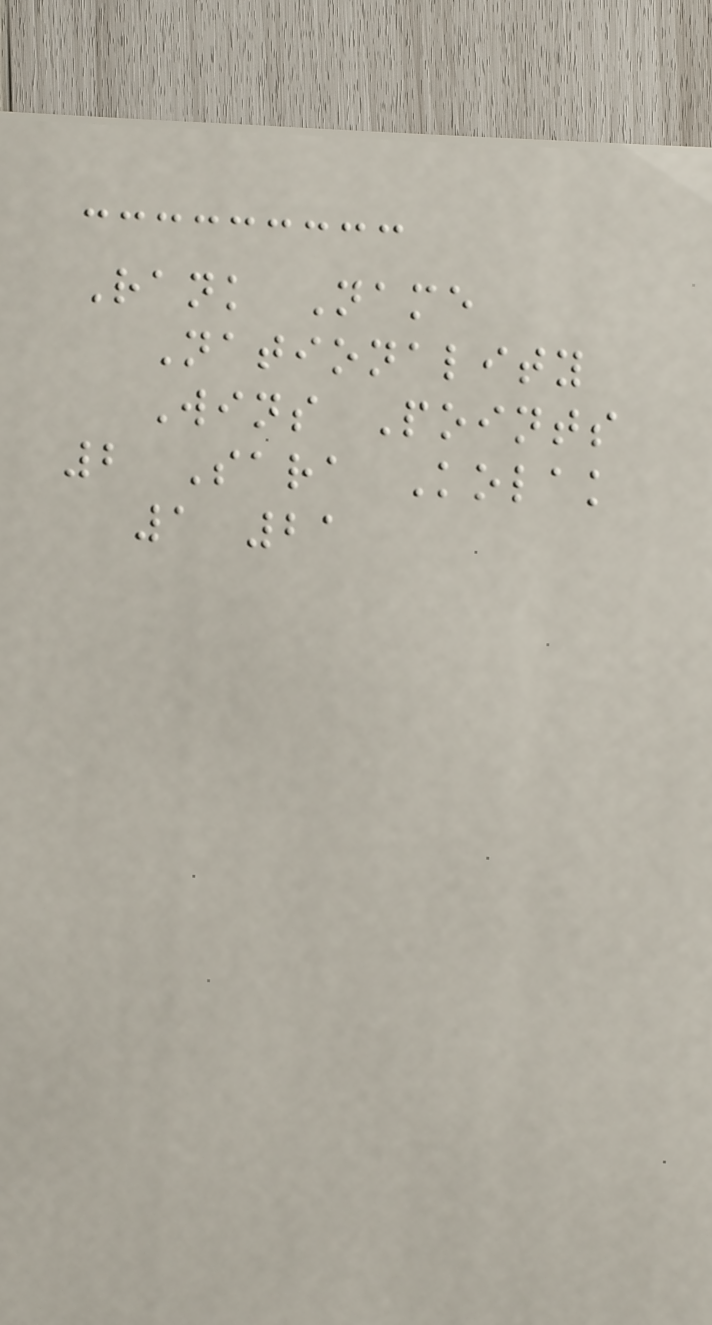Rank Name
Nationality
Wins Points
2 Sara Kolak
1 21
